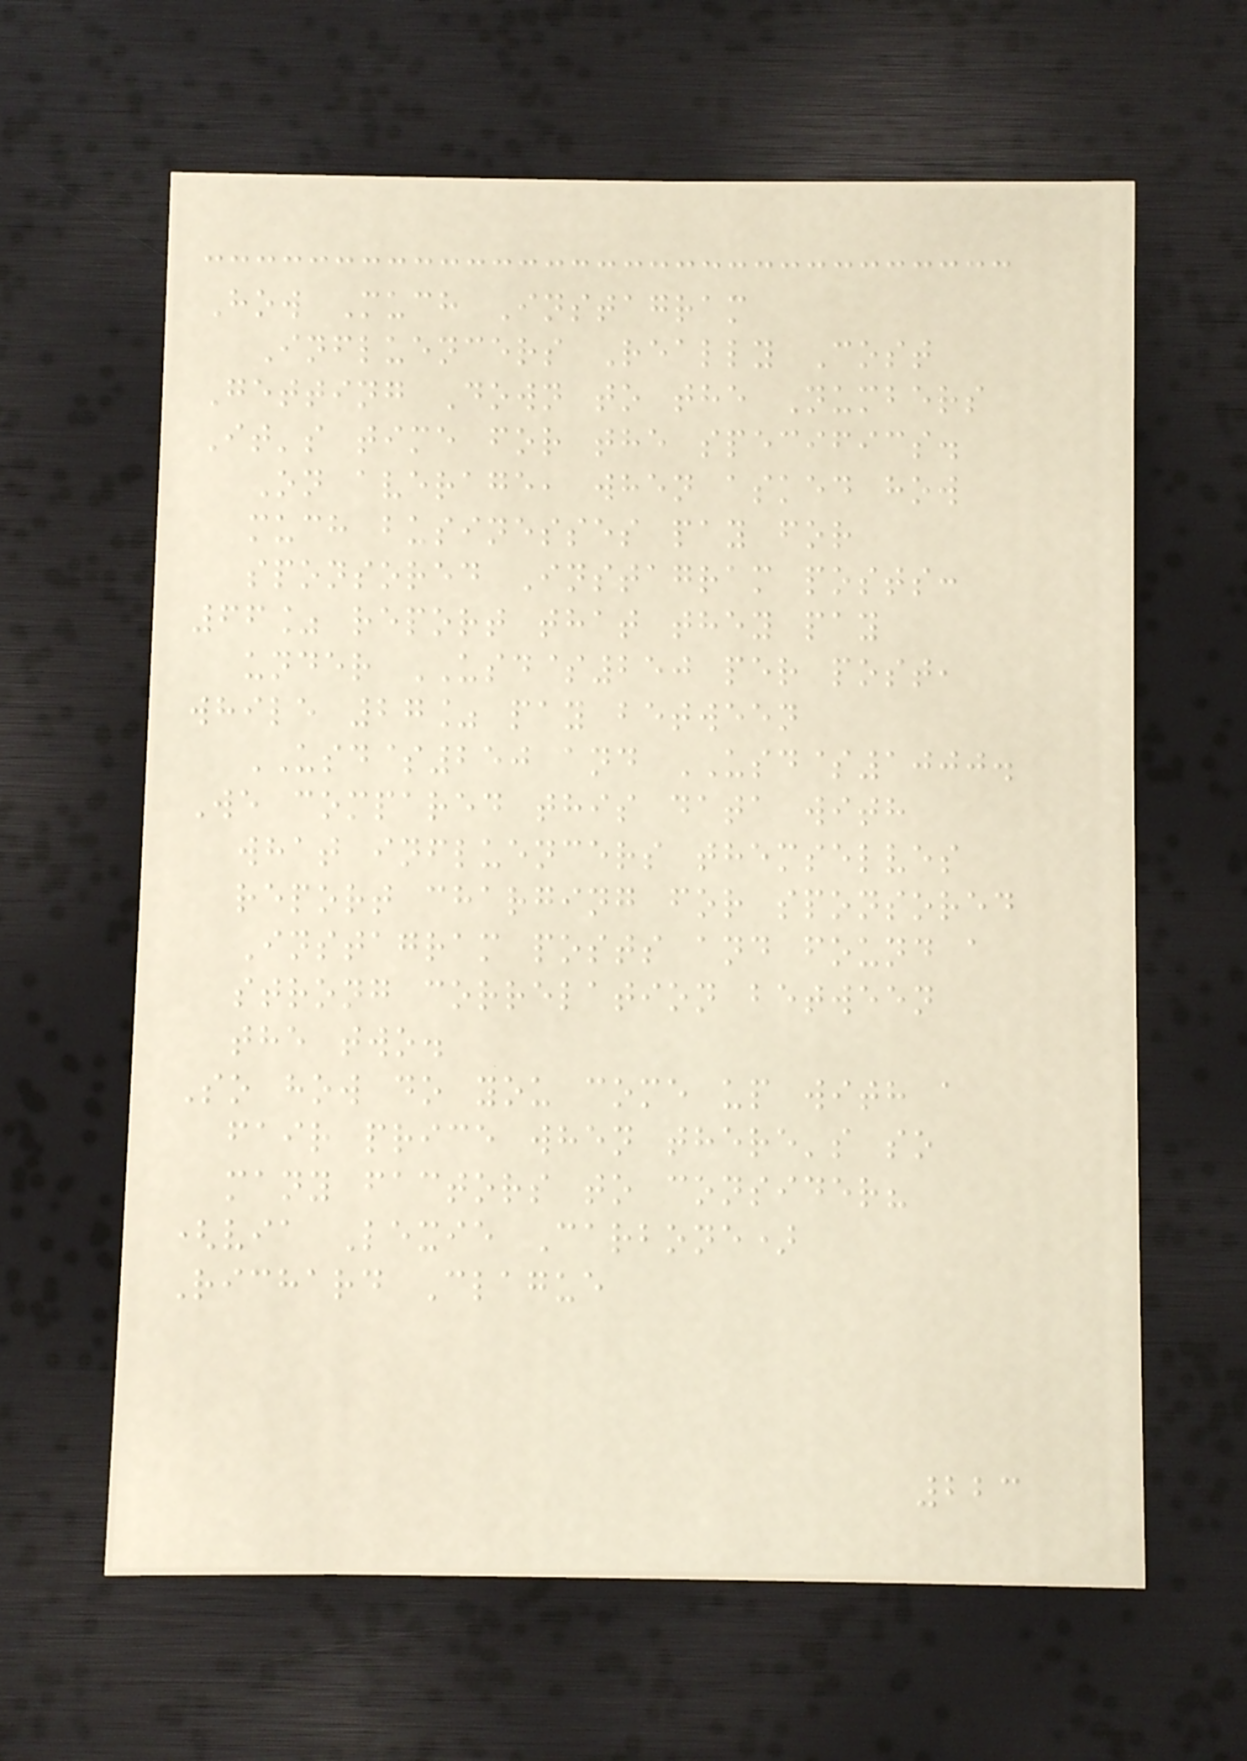How Much Instagram
Influencers Really Cost
Getting Down to the Numbers
It's time for the specifics.
On average, when asked how
much businesses pay for
sponsored Instagram posts:
66% report that they pay
under USD$250 per post,
while 27% pay between
USD$250 and USD$1000.
We compared this data with
what influencers themselves
report charging for sponsored
Instagram posts and found a
strong correlation between
the two.
So how do you come up with a
fair price when there's so
many factors to consider?
(via Lexie Carbone)
Richard Clague
223
